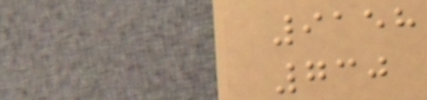9158
730
